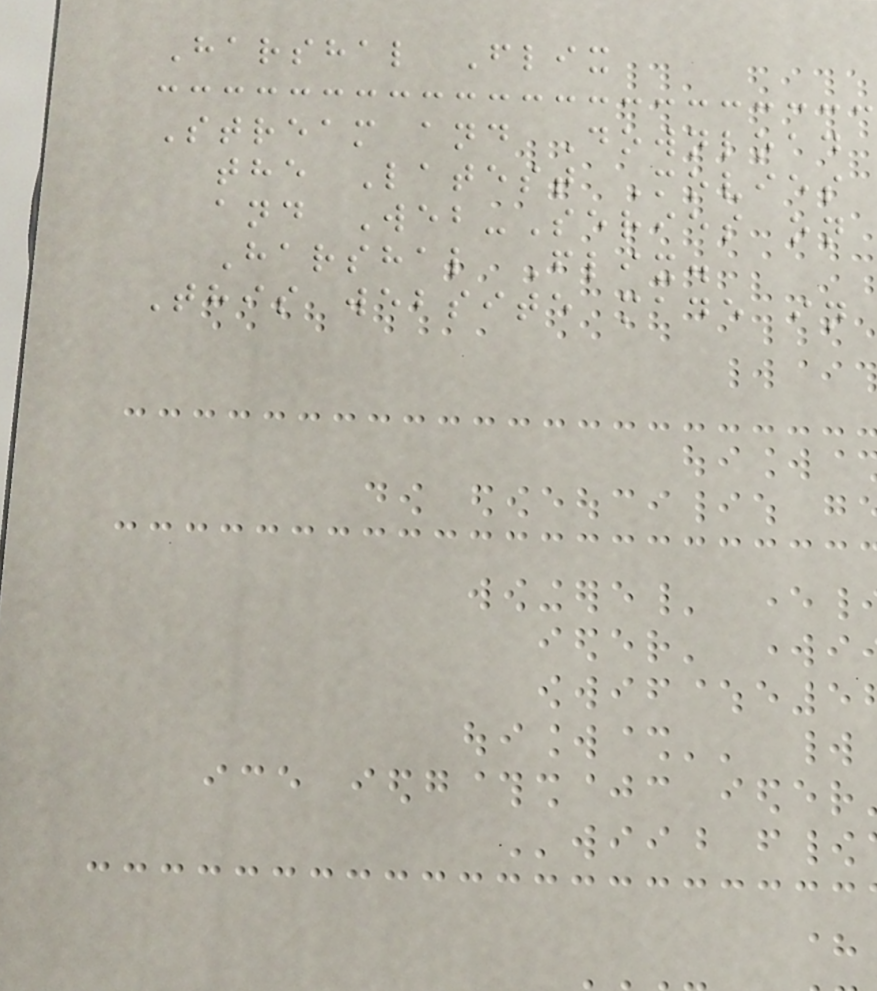Harshal Flix
Stream and Download
the Latest Movies
and Web-Series on
Harshal Flix.
This website made in
